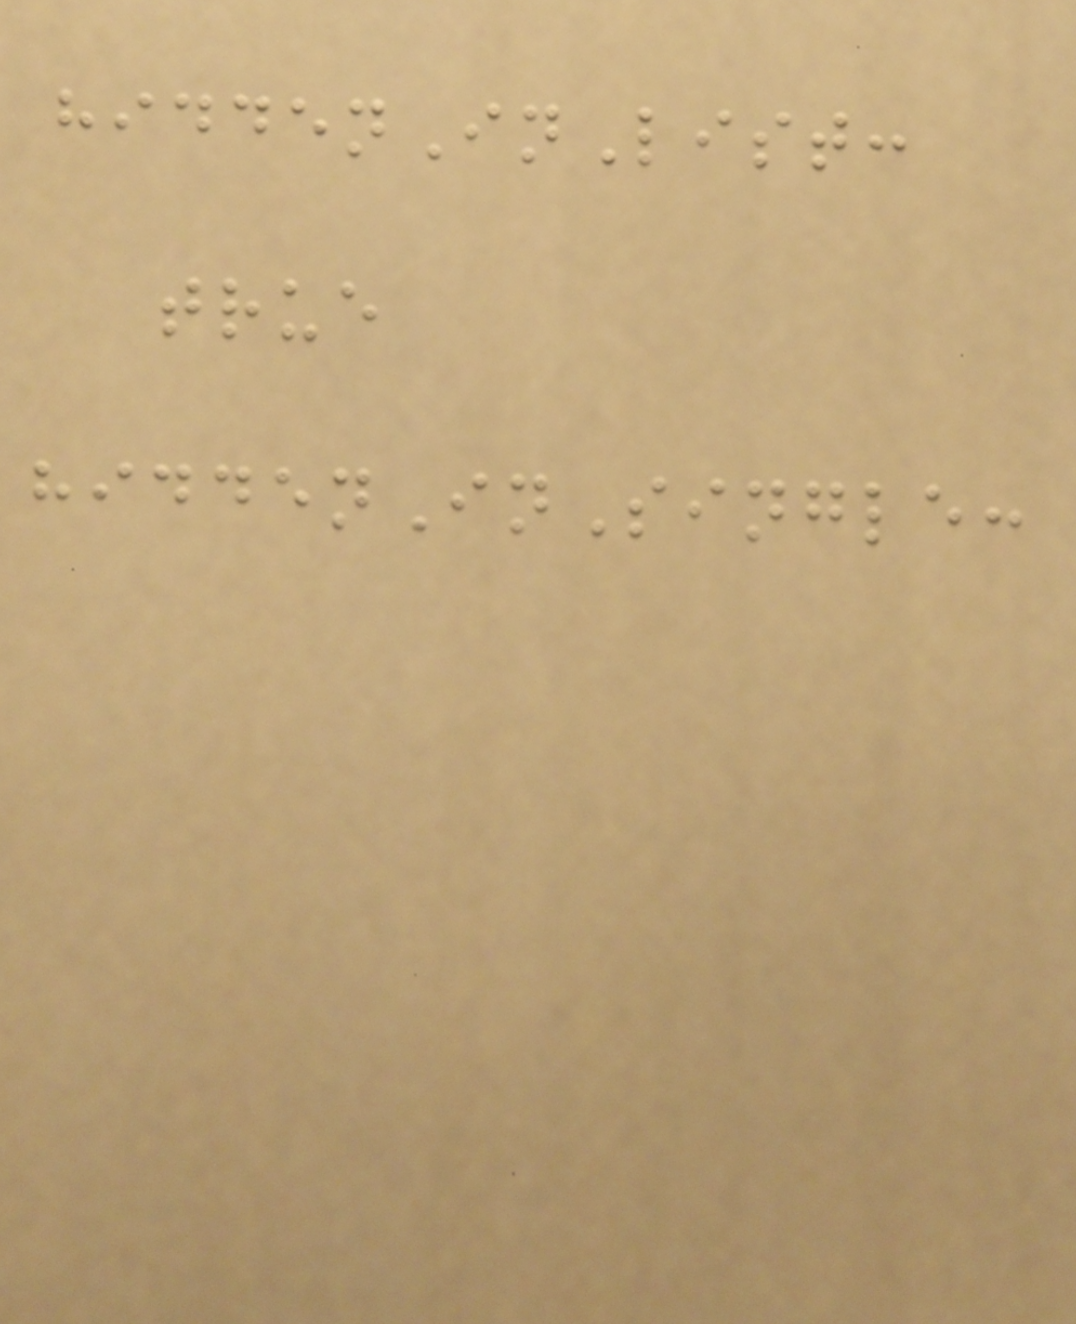hiddenInList:
true
hiddenInSingle:
